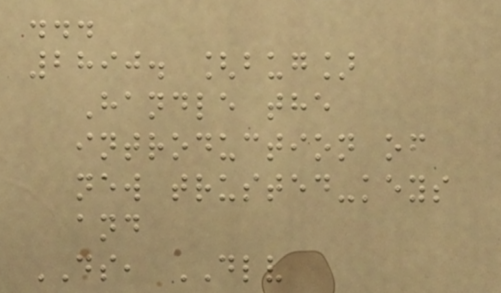...
2890. [bug]
Handle the
introduction of
new trusted-keys
and
DS, DLV
